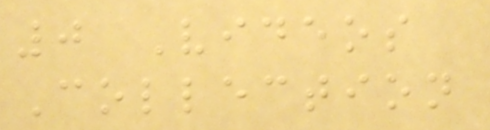0 Videos
Collection
